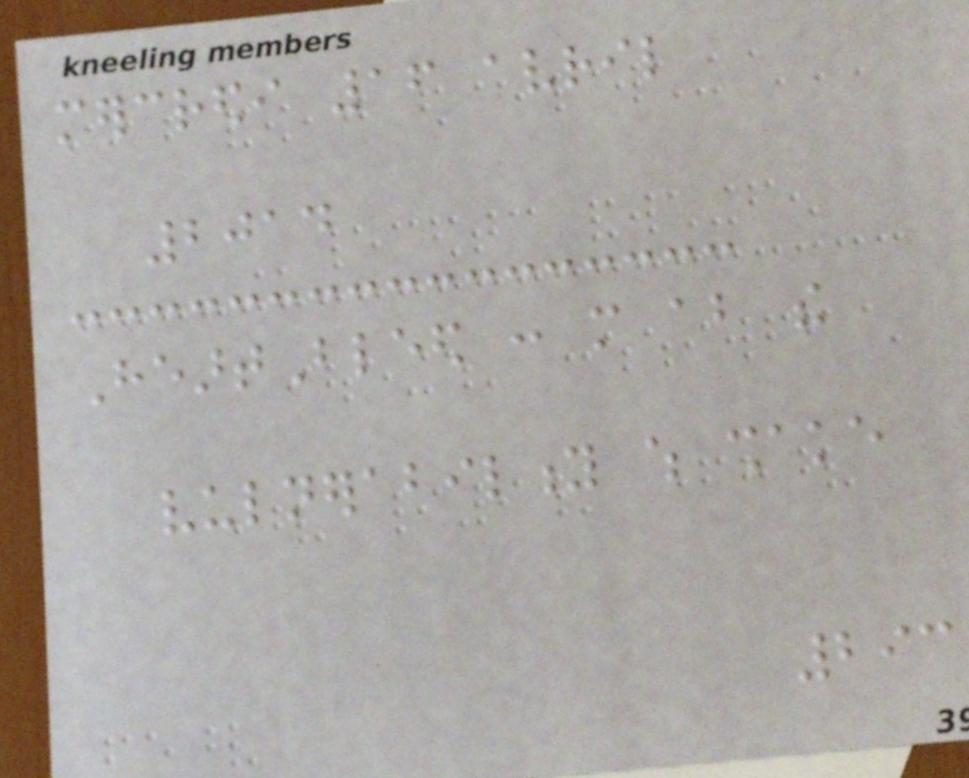mercredi 16 avril
2014
HeartBleed : more about the
vulnerability which shake
293
